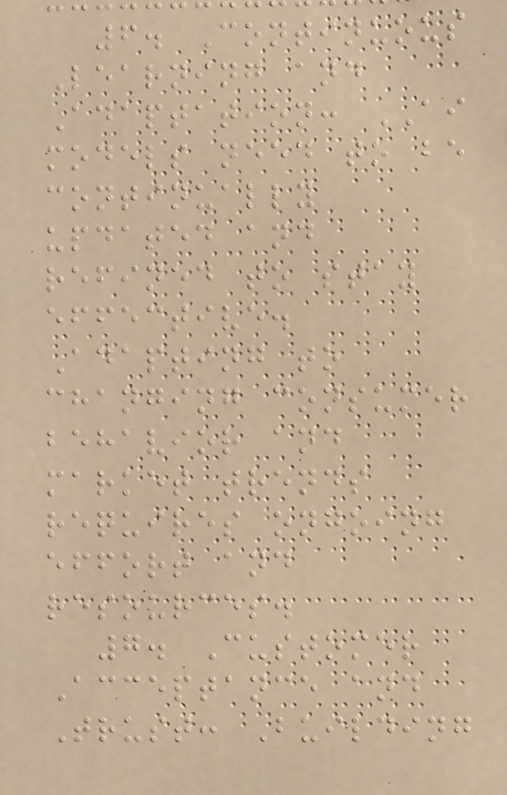6. Continuous
Learning and
Adaptation: AI
models need to be
continually
updated and
refined to stay
effective.
Adapting to
changing consumer
behavior and
market trends
requires ongoing
effort and
resources.
7. Customer
Acceptance and
Trust: Building
